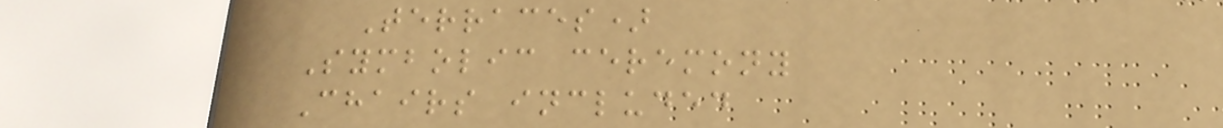Terraces)
Symbolic ceremony
Chairs included
